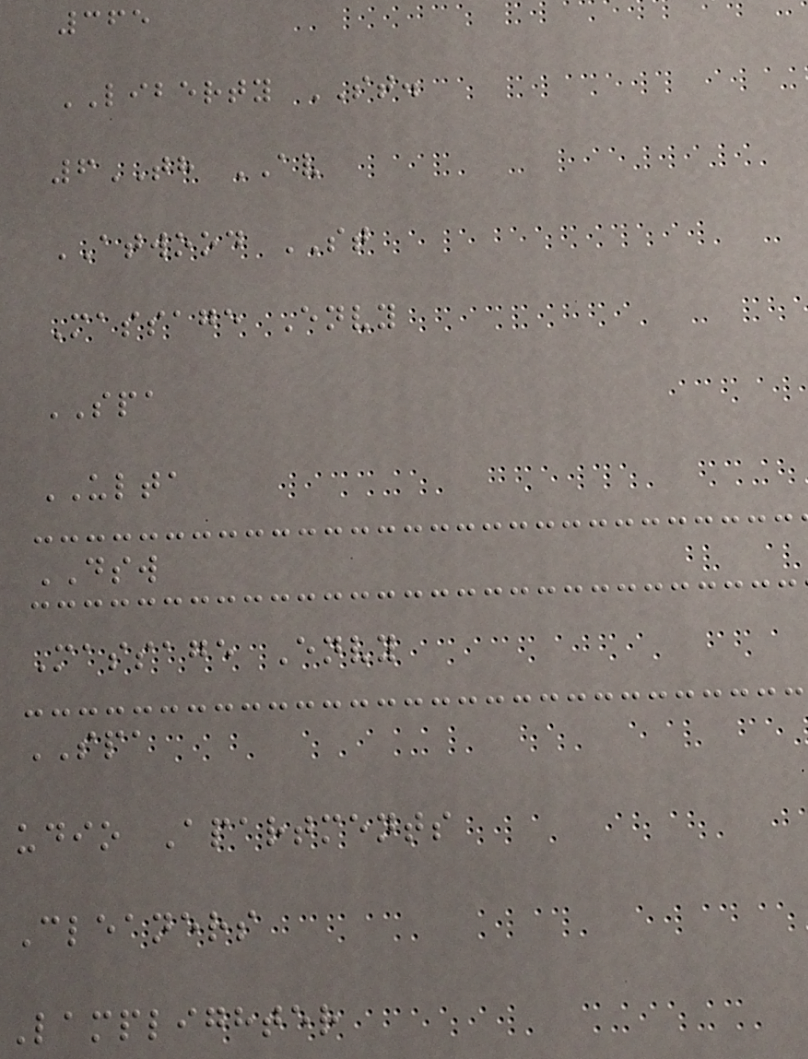365
LIBERTY ST.
6TH AV
ATWOOD ST
Massage Envy
SPA
ULTA
DSW
Massage Envy
SPA
udio Apartments
Cleaners
Lamplighter
